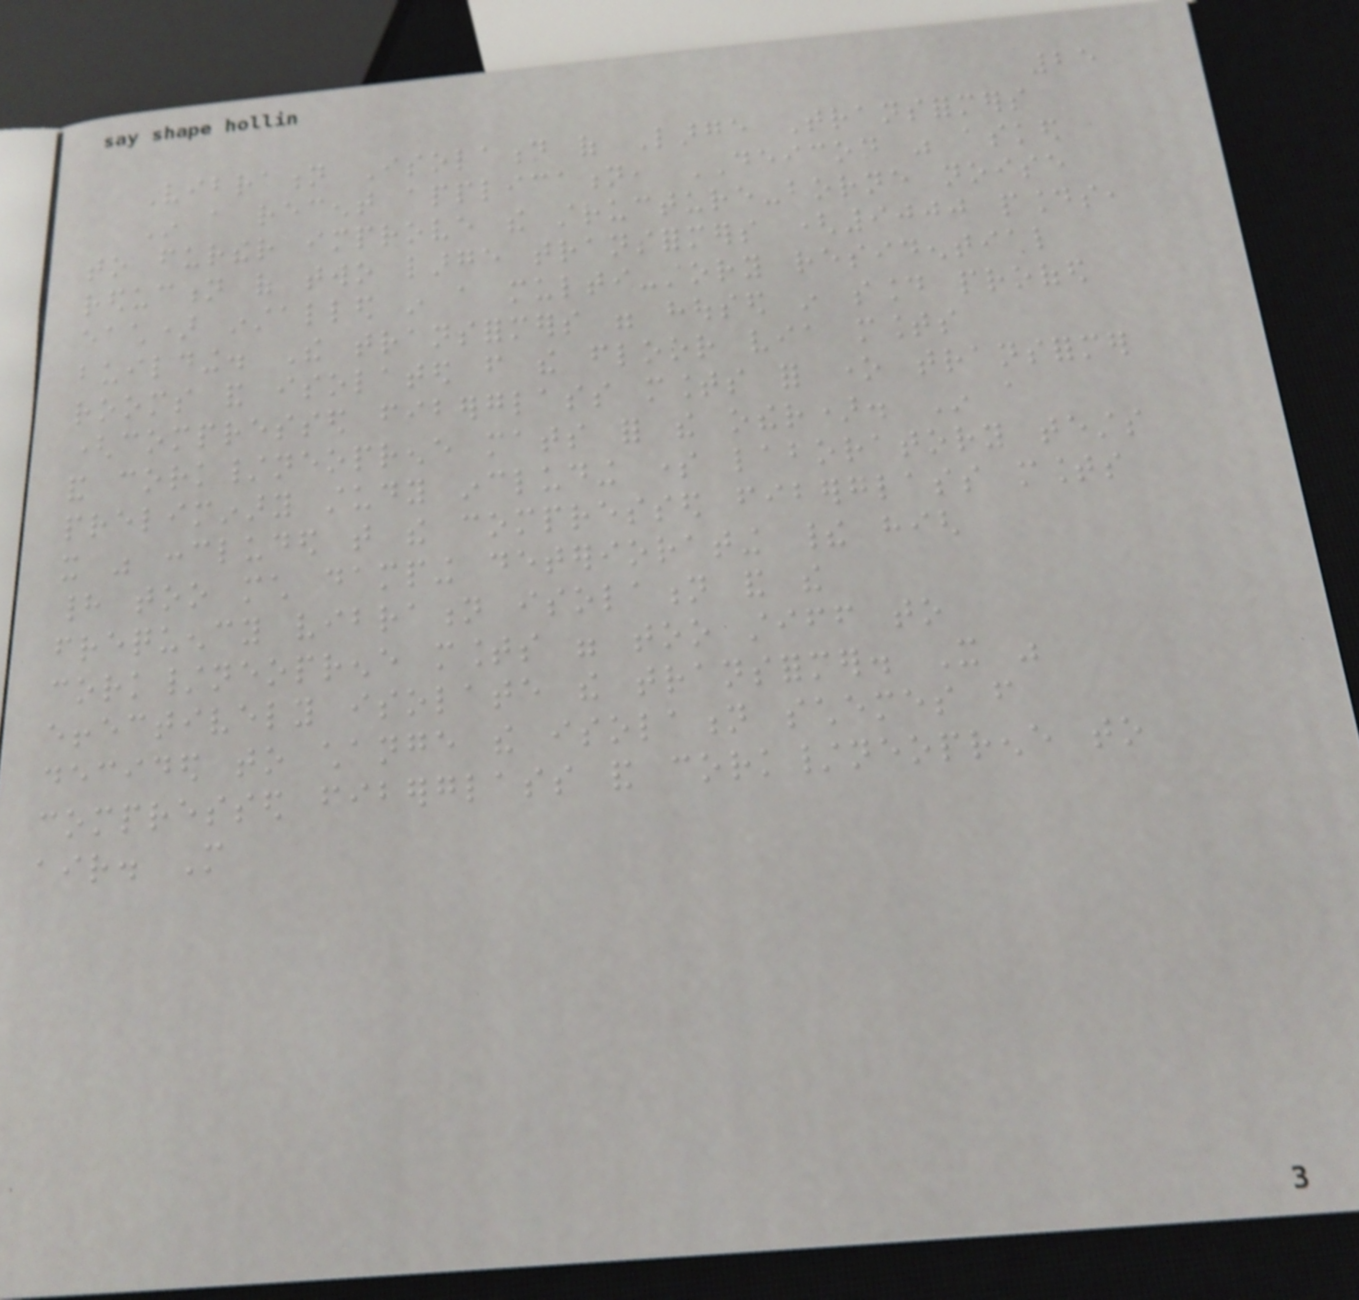25
Vibration Isolation of Large Transformers
In a recent application, DEICON was asked
to further improve the structure-borne noise
reduction of two large transformers (9000 pounds,
each) installed in a multi-story residential
building. The transformers were housed in sound proofed
rooms and isolated from the floor via mounts
(compressed fiberglass mounts for one transformer
and cork/neoprene mats for the other). In a
preliminary study including some laboratory tests
it was concluded that the compressed fiberglass mounts
had too much damping deteriorating their high
frequency vibration isolation and the
cork/neoprene mounts were too stiff to
effectively isolate the transformer. It was
decided to change the isolation schemes from
compressed fiberglass and cork/neoprene to
air. More
